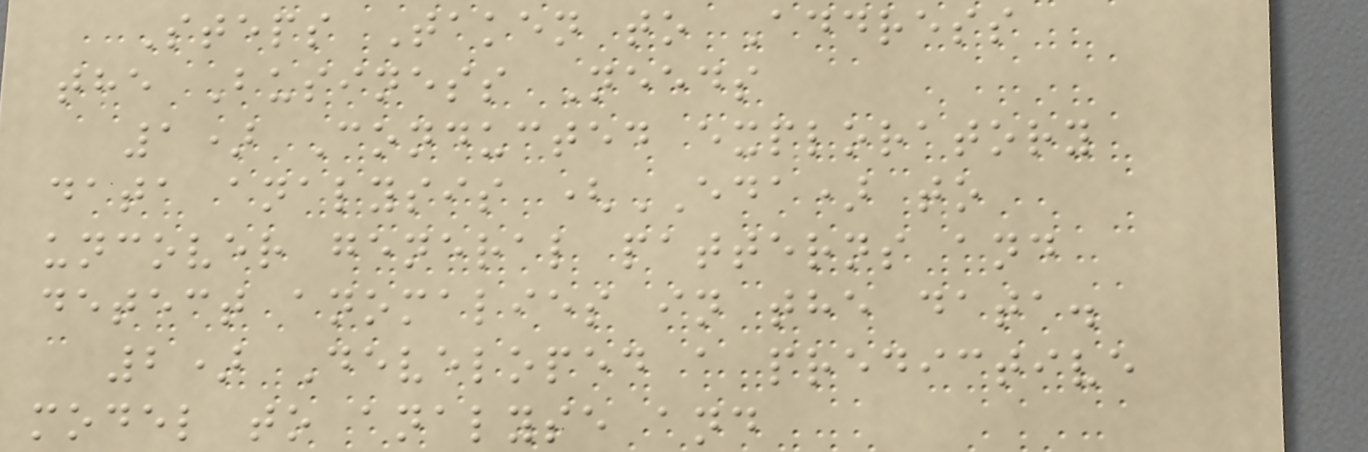Steps Taken to Address
the Business Needs
1) Conducted exploratory
data analysis (EDA) to
uncover general patterns and
detect anomalies in the data.
2) Developed a predictive
model to analyse and
